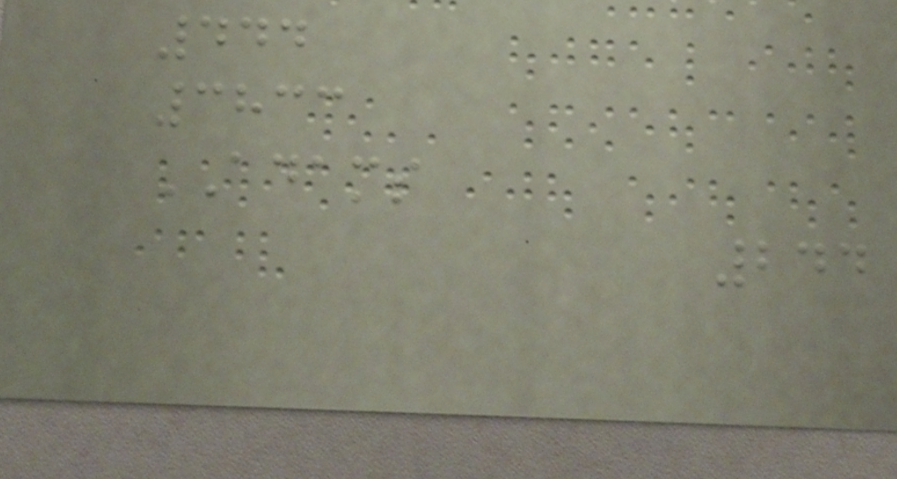444
3833
ADAMS
244
